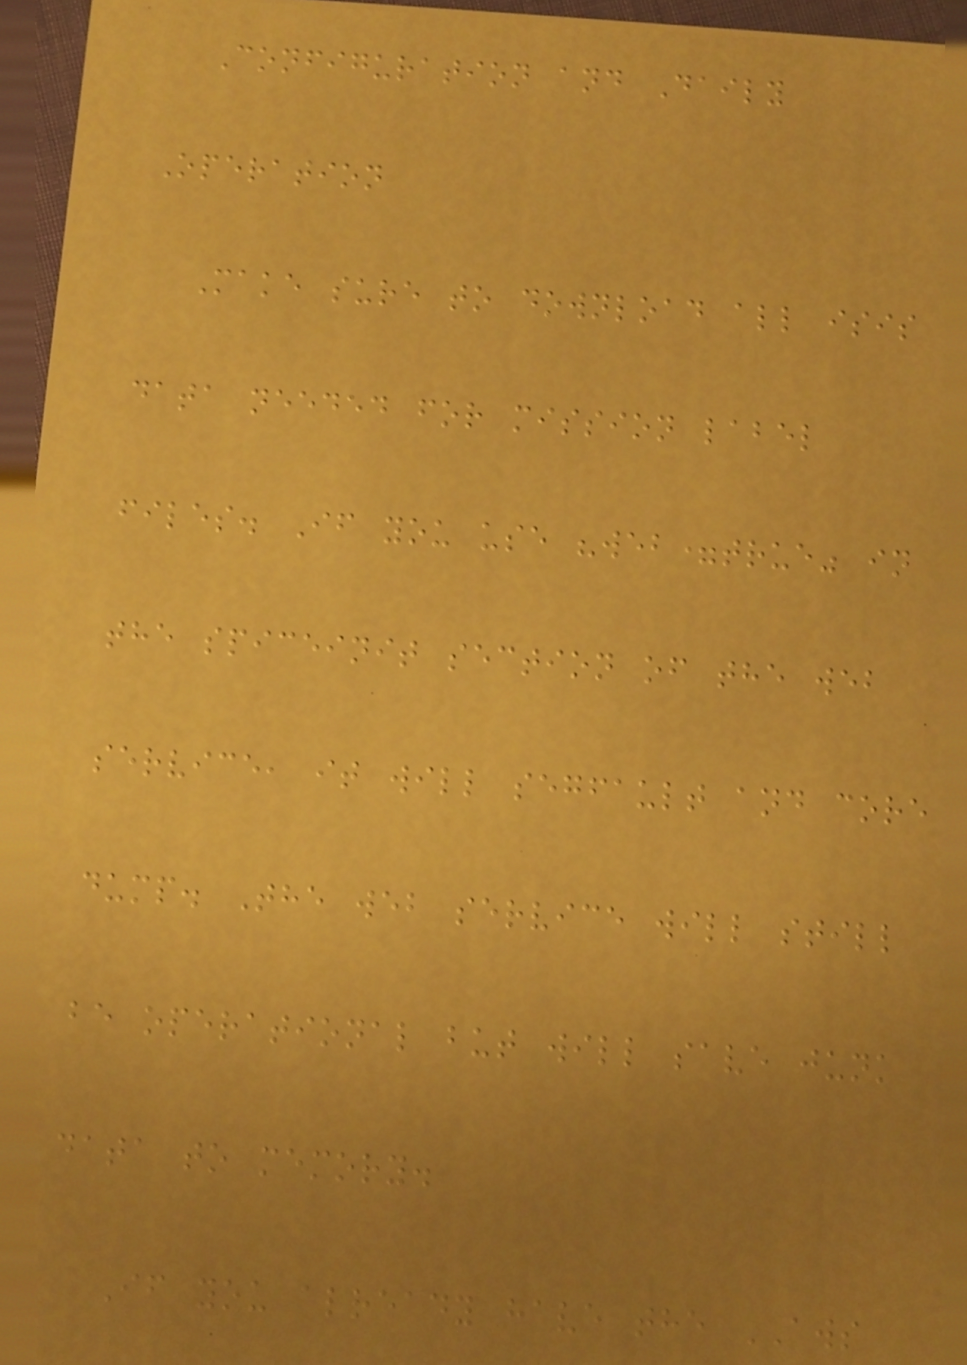Configuration and Daily
Operation
Make sure to download all isis
data needed for mission label
files. If you use "web=true" in
the spiceinit section of the web
service, it will segfault and core
dump. The web service will still
be operational but will save junk
data to memory.
If you already have the AWS
